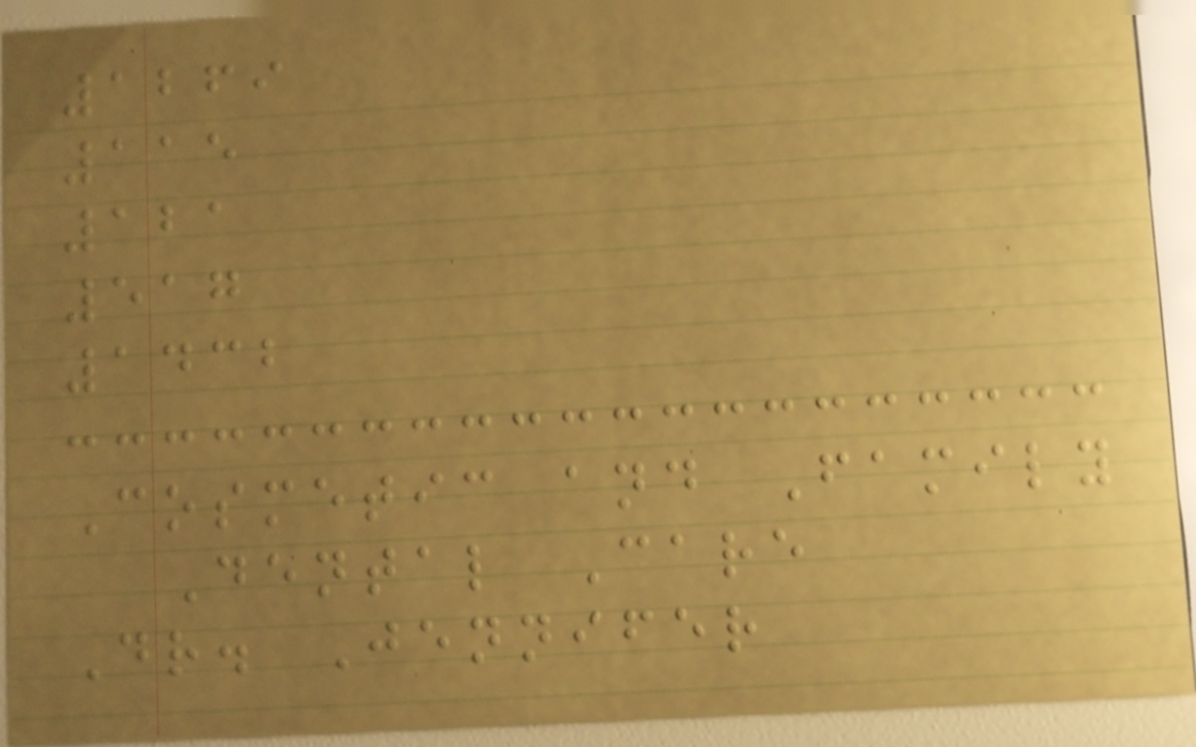1269
115
121
517
1432
Cosmetic and Family
Dental Care
Dr. Jennifer
